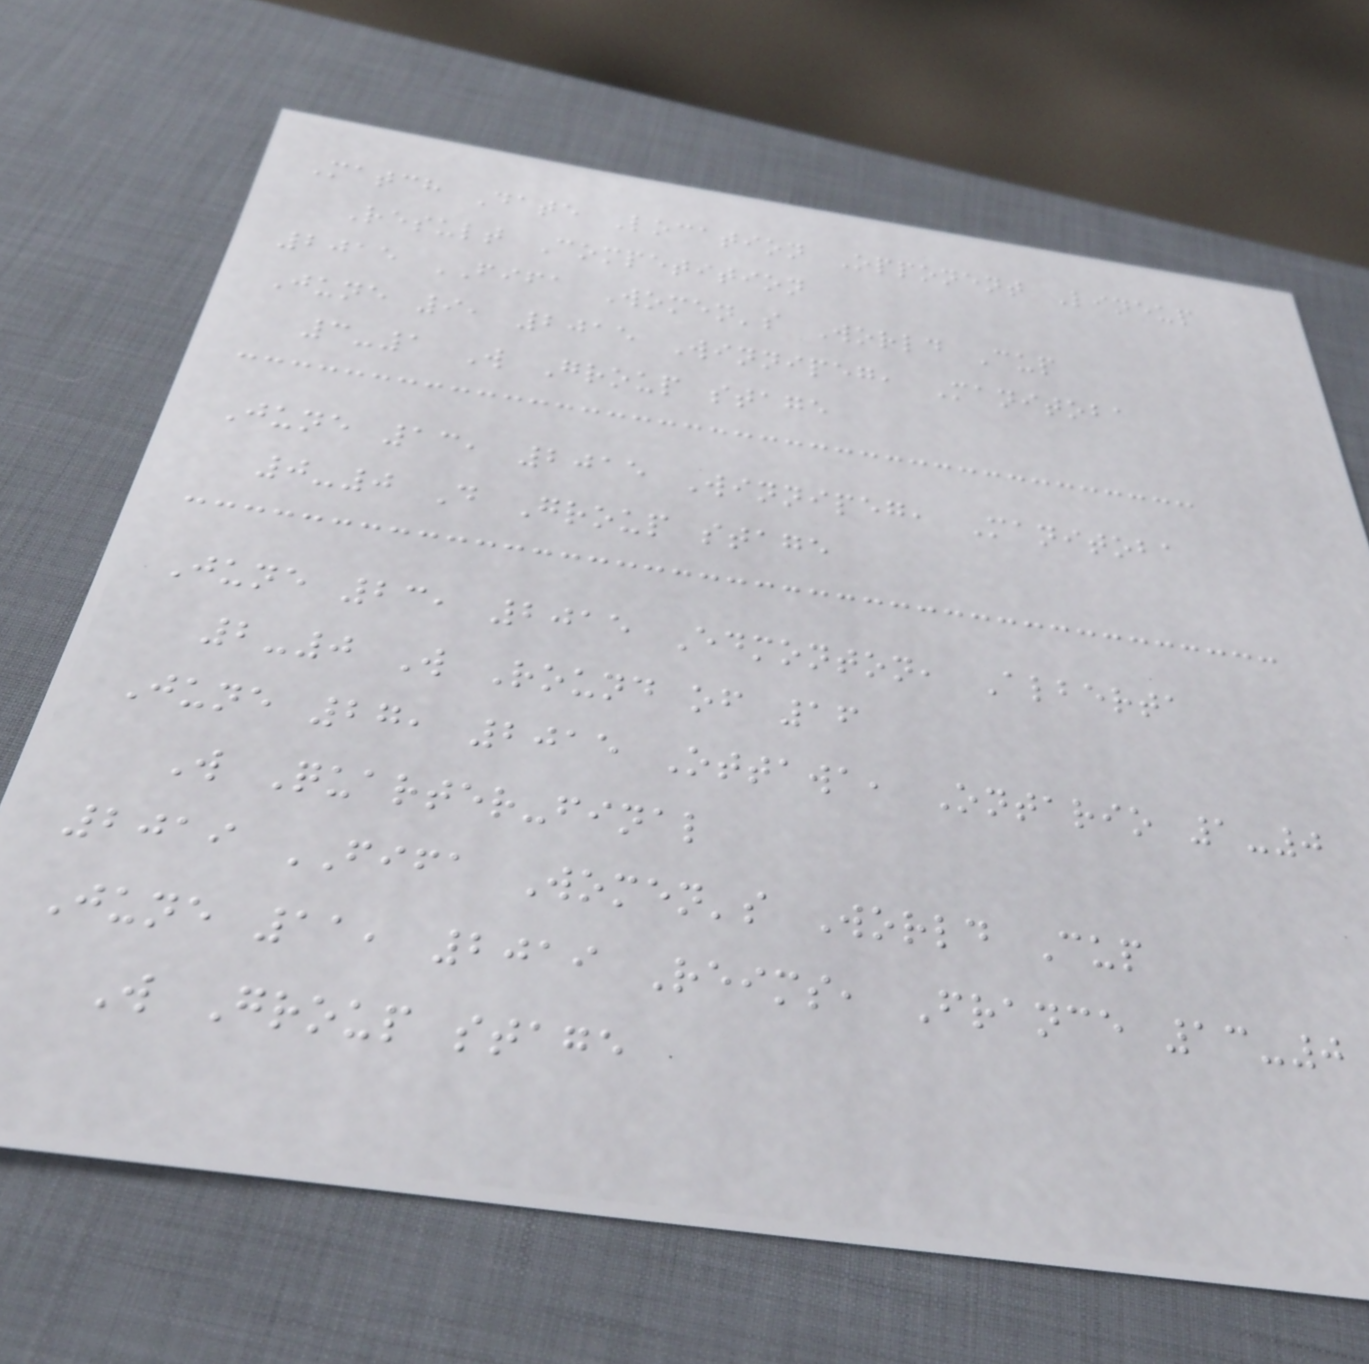Match Date Location Opponent Lineup
Result Competition
2015 FIFA Women's World Cup
June 9, 2015 Winnipeg, Manitoba
3-1 W Group stage
June 13, 2015 Winnipeg, Manitoba
0-0 D Group stage
June 23, 2015 Edmonton, Alberta
2-0 W Round of 16
June 27, 2015 Ottawa, Ontario 1-0
W Quarter-final
2019 FIFA Women's World Cup
June 11, 2019 Reims, France 13-0
W Group stage
